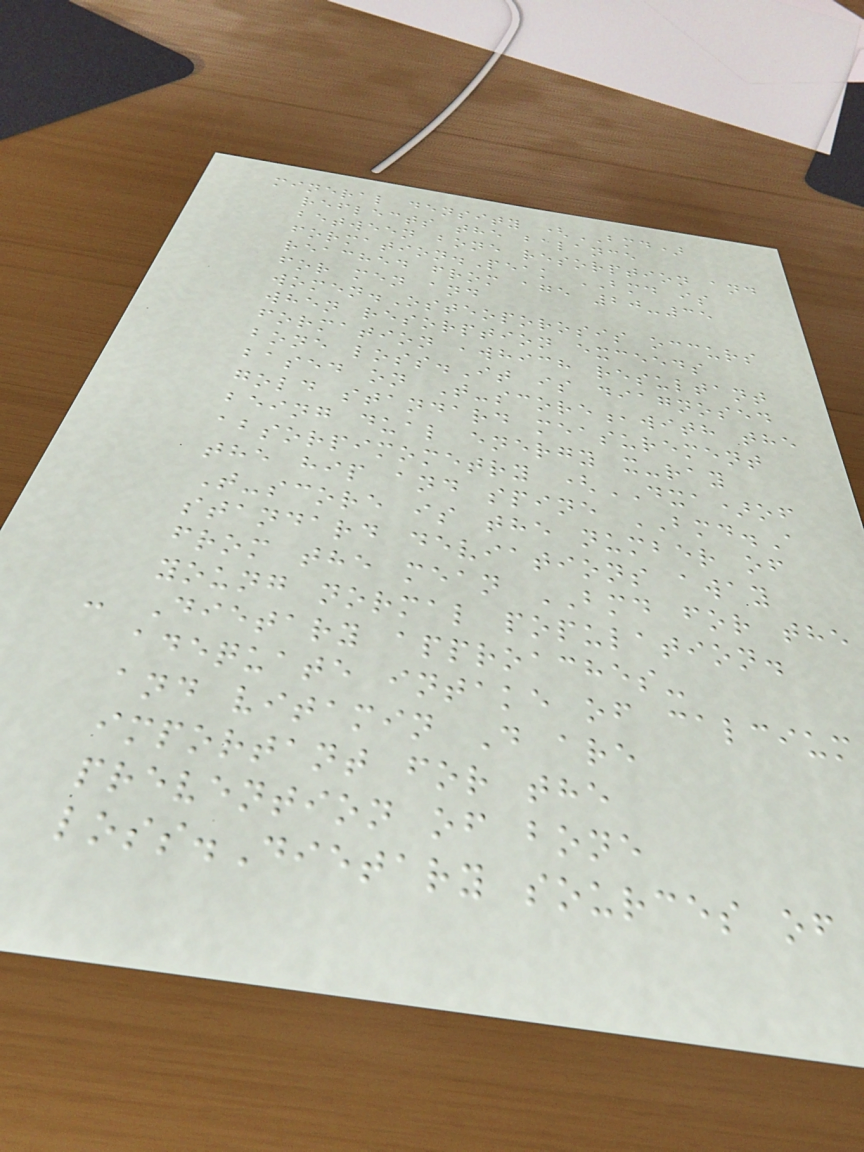mineral density (BMD)
reflects the balance
between bone resorption and
formation.Peak BMD is
reached from age 20-35
for men and
women.Osteoporosis occurs
when resorption exceeds
formation ,which resultant
bone loss.It is diagnosed
based on T-score,with the
gold standard measurement
being dual energy x-ray
absorpimometry (DXA)of
the hip and spine BMD.A
T-score is the number of
standard deviations away
from the mean BMD for the
young normal population.
- Dietary approaches-
adequate intake of calcium
and vitamin D are
important for the
prevention of bone
loss.Dietary sources of
